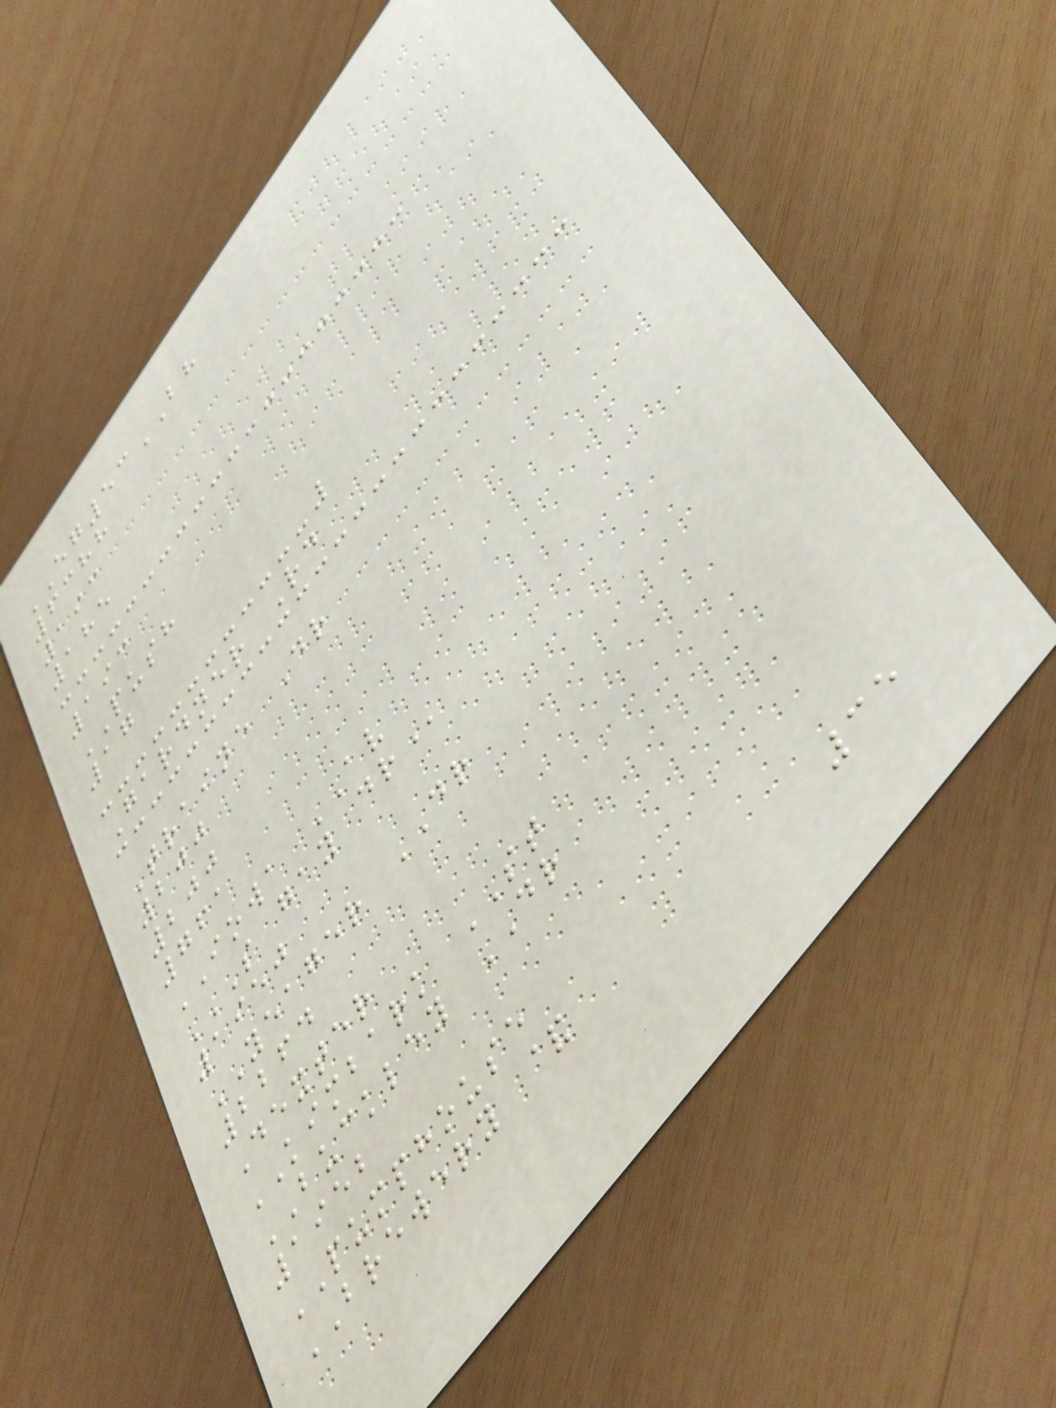EG53BH
6388
193
185
193
PUSH
17
Gardner Rd
Traine Dr
200
200
761
IOWA AV
S GAY DR
1950
YEAGER DR
2264
Dexter
KIMBARK ST
BUCKLEY DR
1952
PUMPHOUSE
BREWERY &
35
